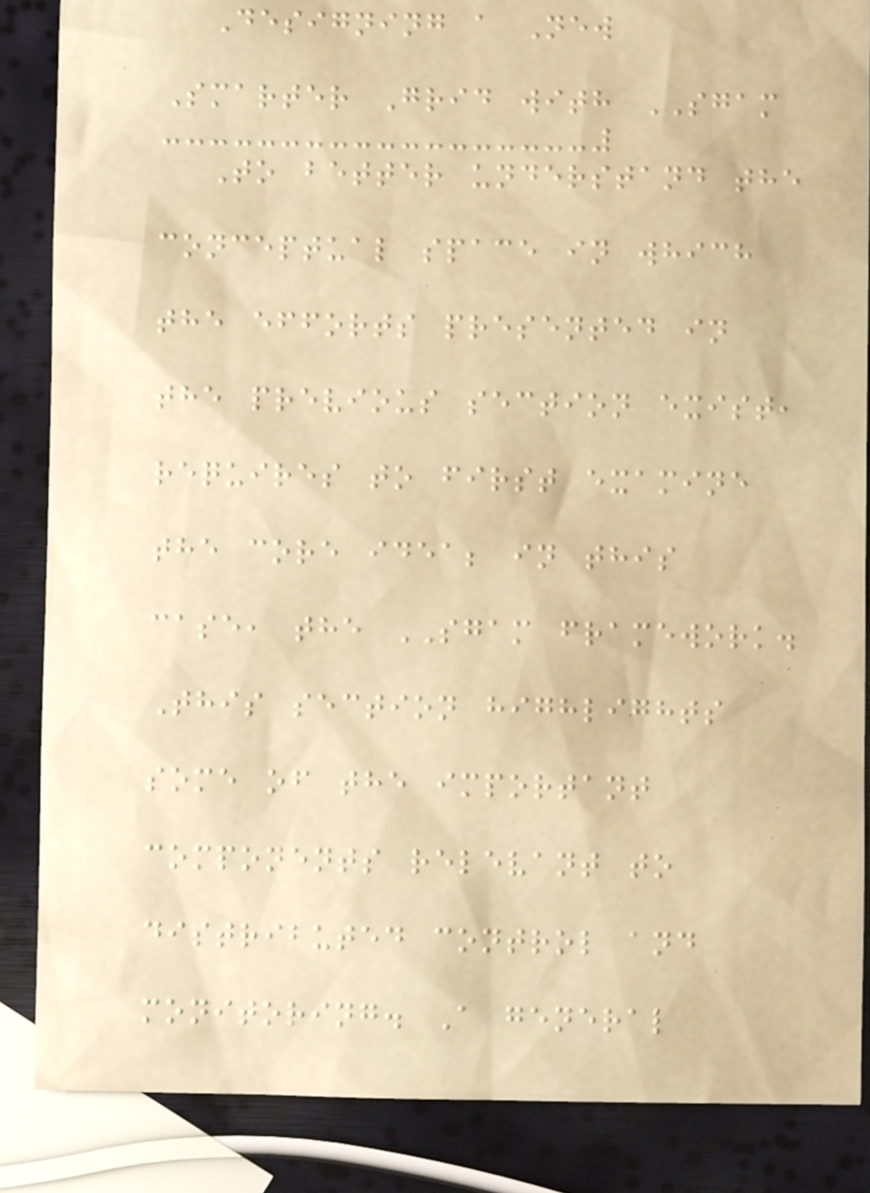Designing a New
Smarter Grid with SGAM
To better understand the
conceptual space in which
the efforts presented in
the previous section exist,
requires to first examine
the core idea; in this
case, the SGAM framework.
This section highlights
some of the important
components relevant to
distributed control and
monitoring. A general
